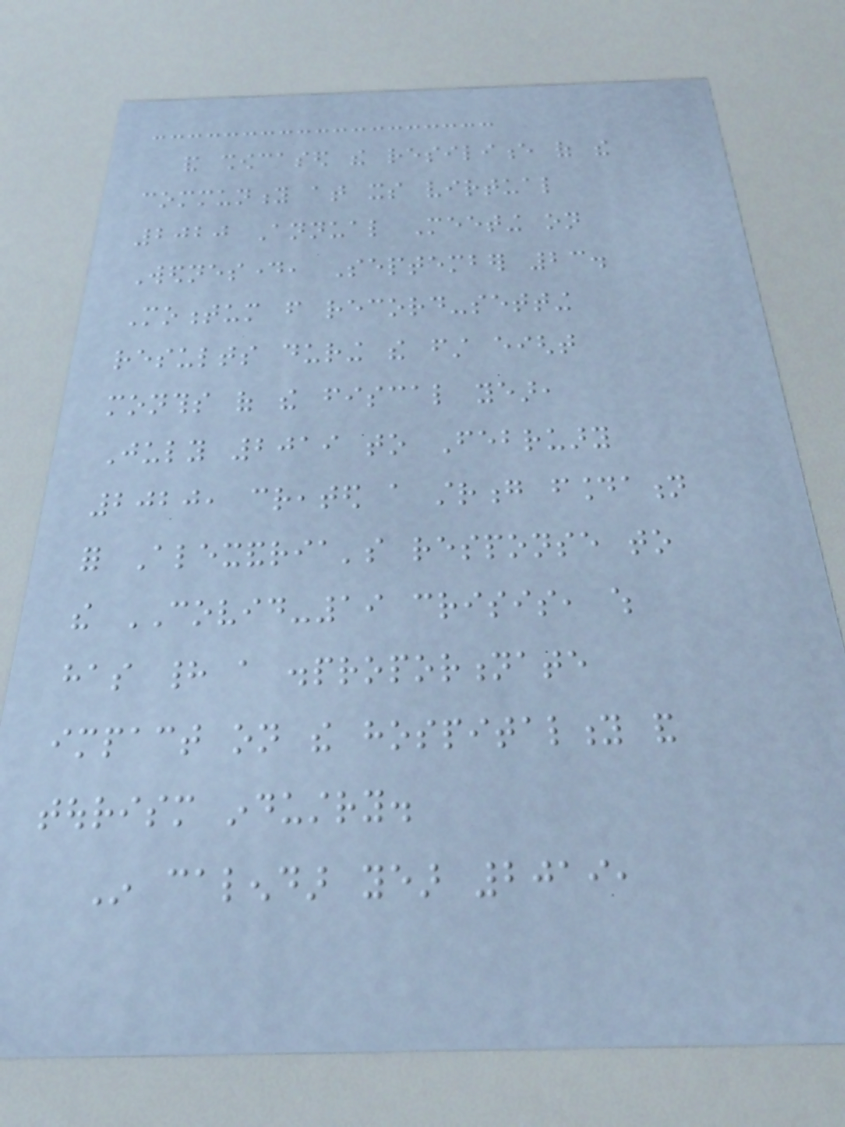and showcased the resilience of the
community at its virtual
2020 Annual Meeting on
Wednesday, September 23.
Momentum from record-setting
results during the first eight
months of the fiscal year,
July 2019 to February
2020, created a strong foundation
for Alexandria's response to
the COVID-19 crisis, which
has had a disproportionate
impact on the hospitality and
tourism industry.
In calendar year 2019,
